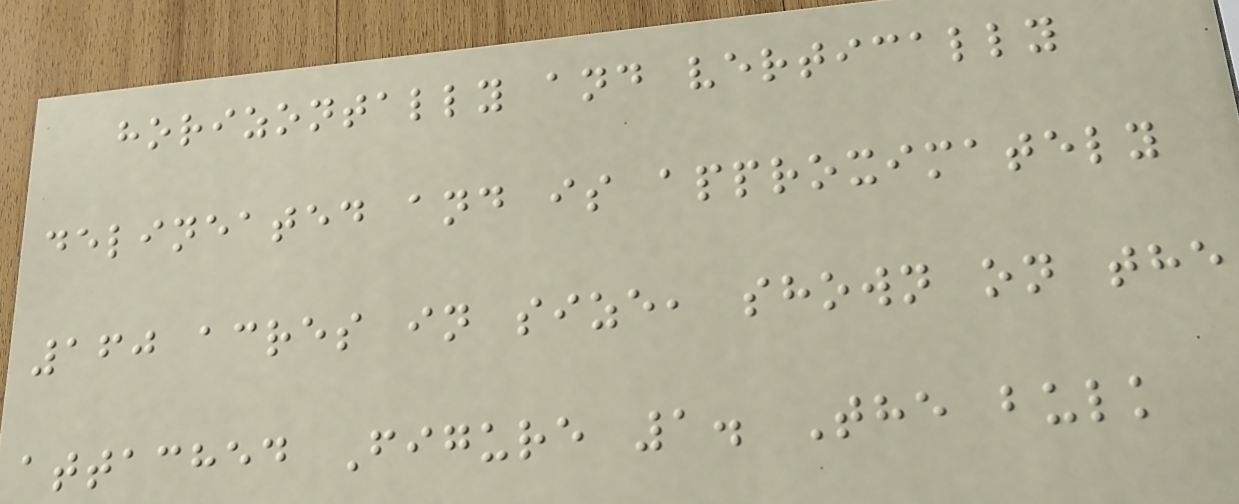horizontally and vertically
delineated and is approximately
160 acres in size, shown on the
attached Figure 1. The bulk
